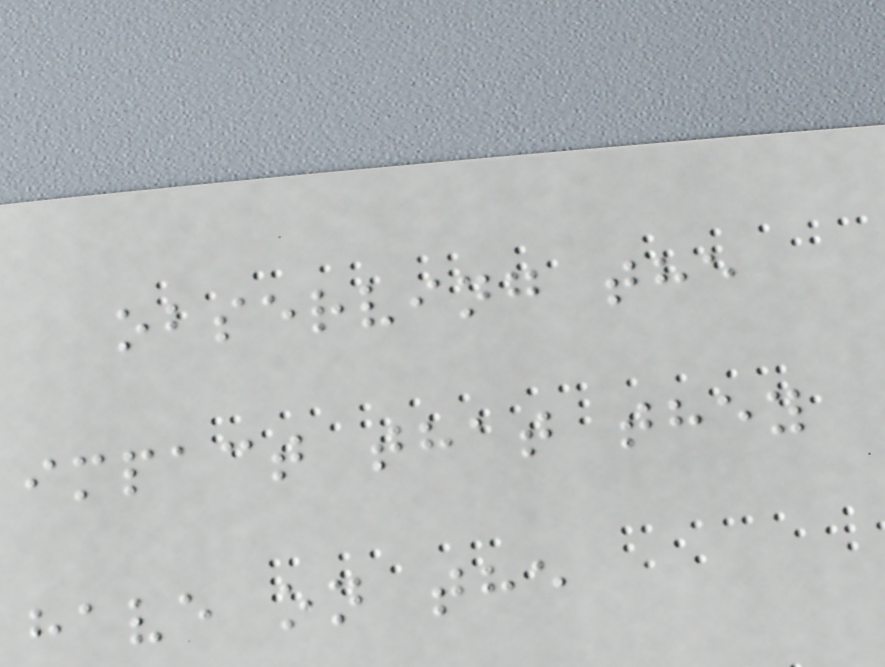observing the
impact that they
have on the
